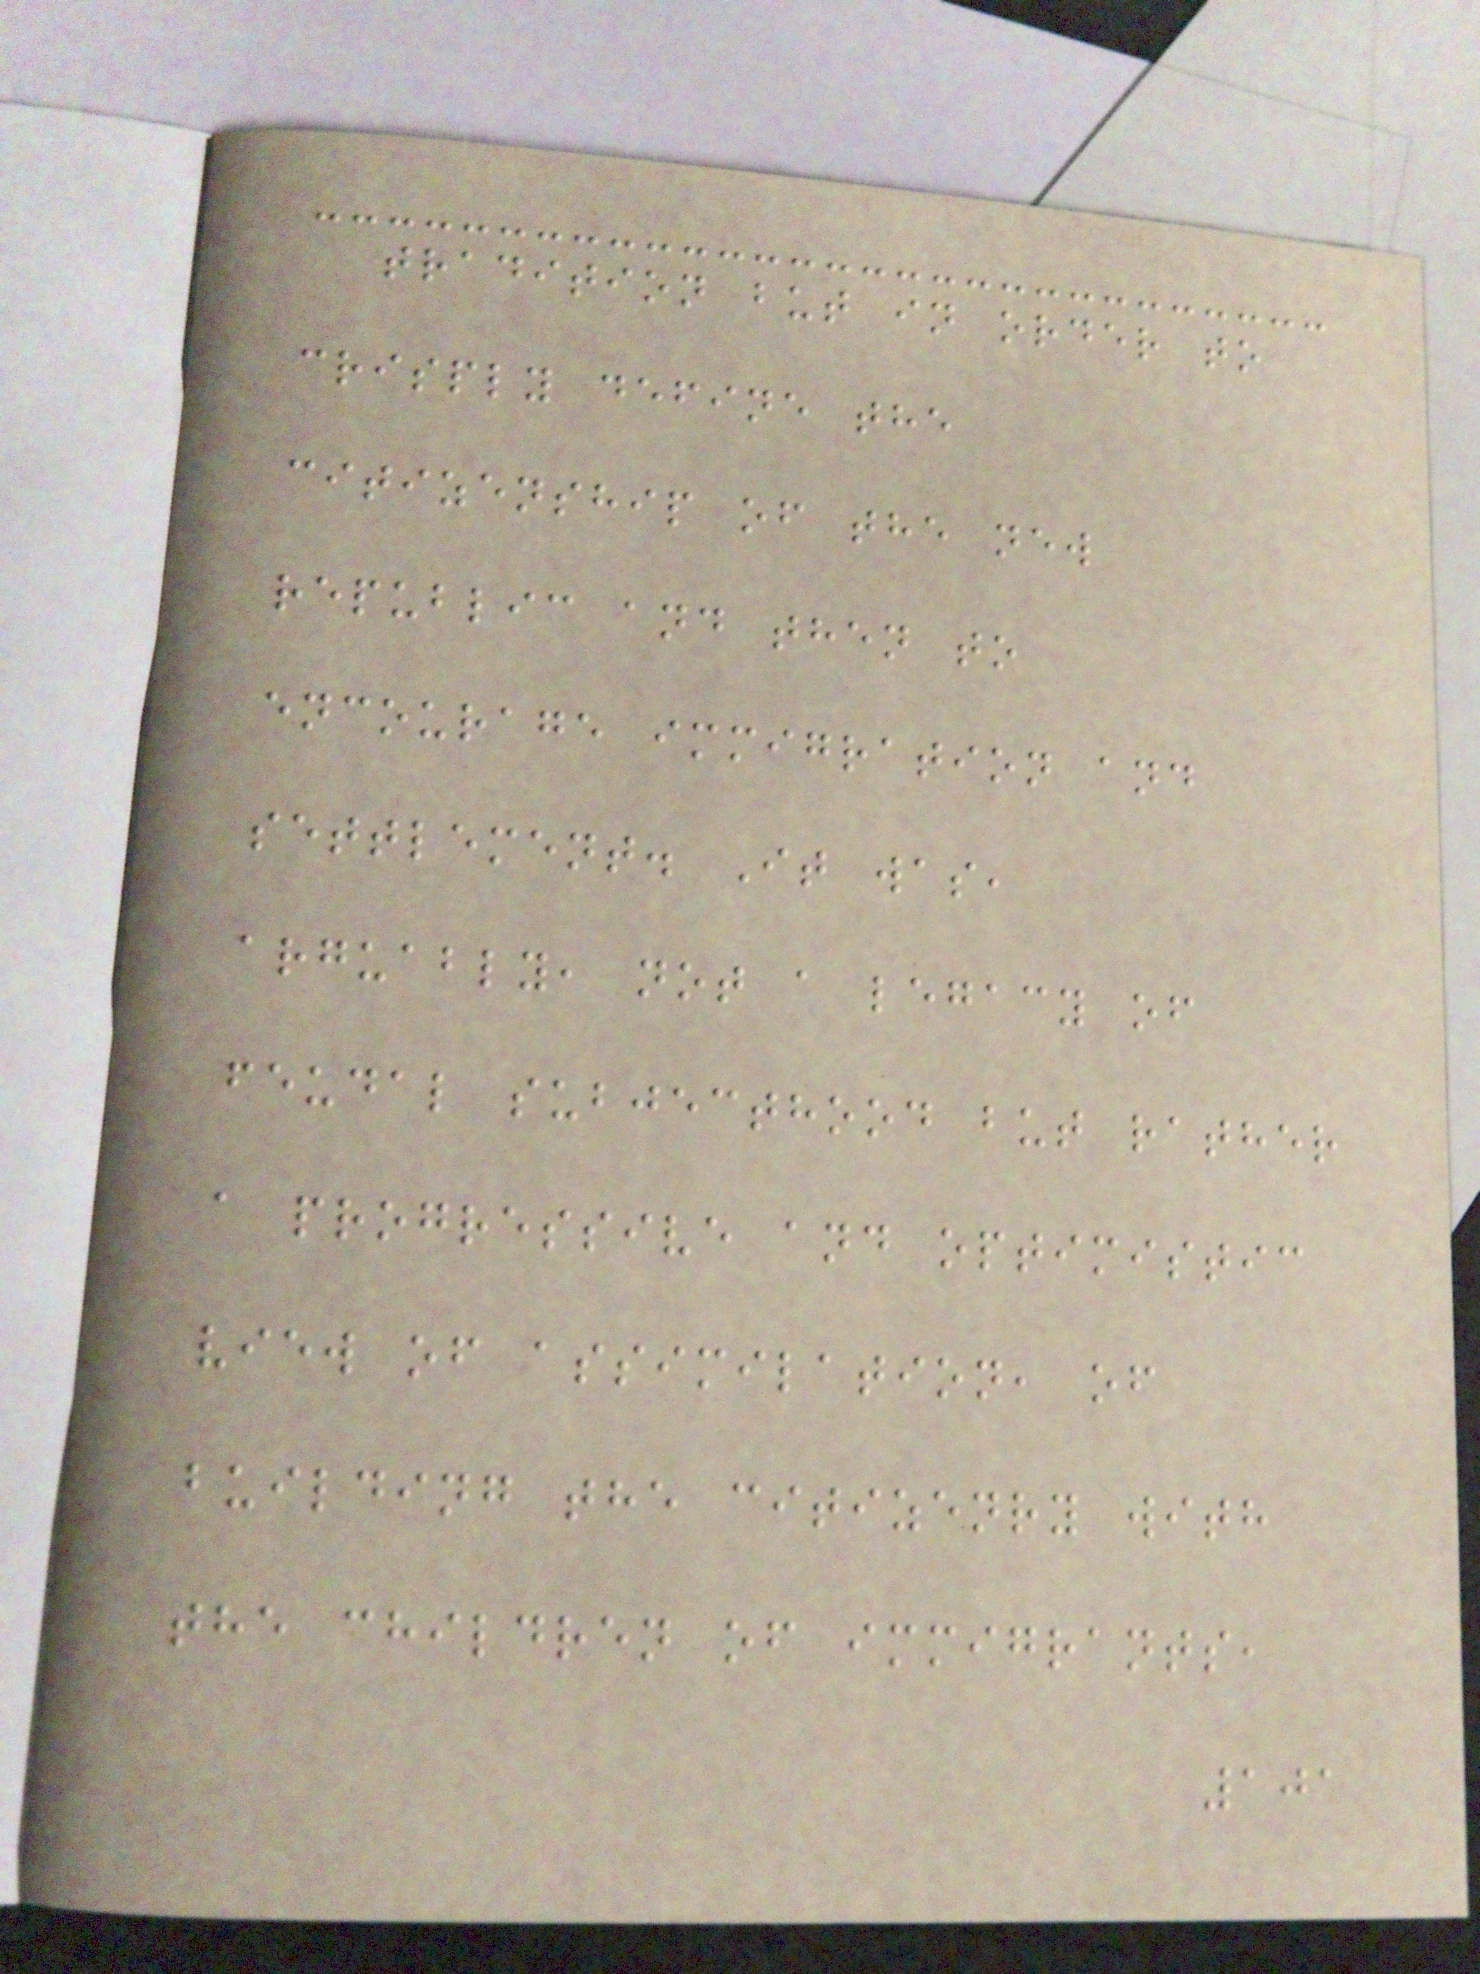tradition but in order to
crisply define the
citizenship of the new
republic and then to
encourage immigration and
settlement. It was,
arguably, not a legacy of
feudal subjecthood but rather
a progressive and optimistic
view of assimilation, of
building the citizenry with
the children of immigrants,
101
